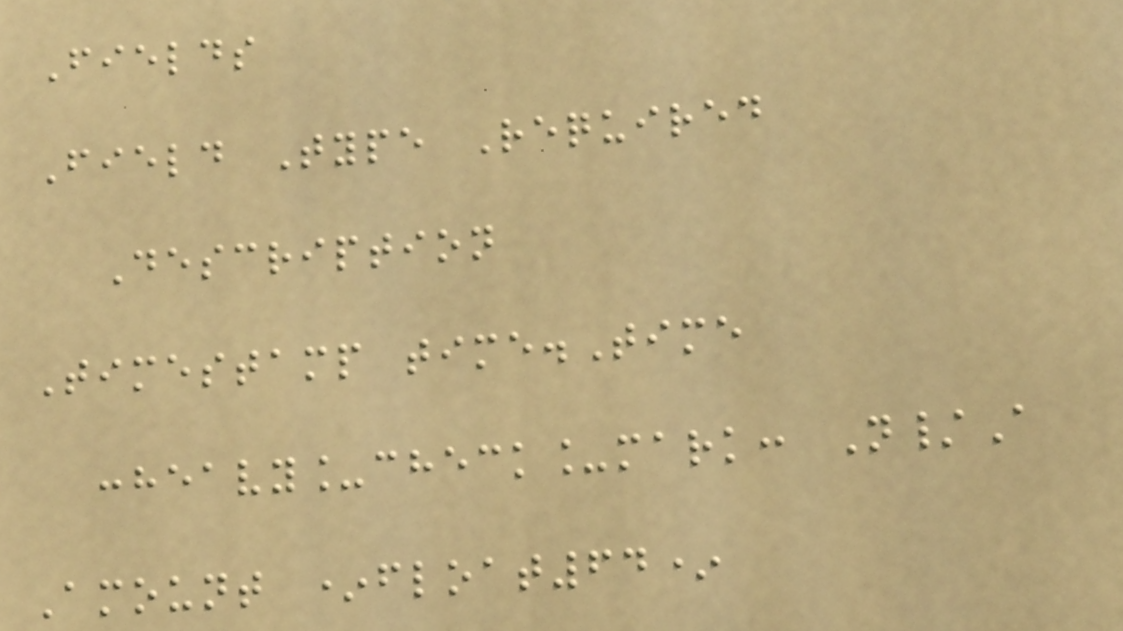Fields
Field Type Required
Description
Timestamp time.Time
:heavy_check_mark: N/A
Amount *float64*
